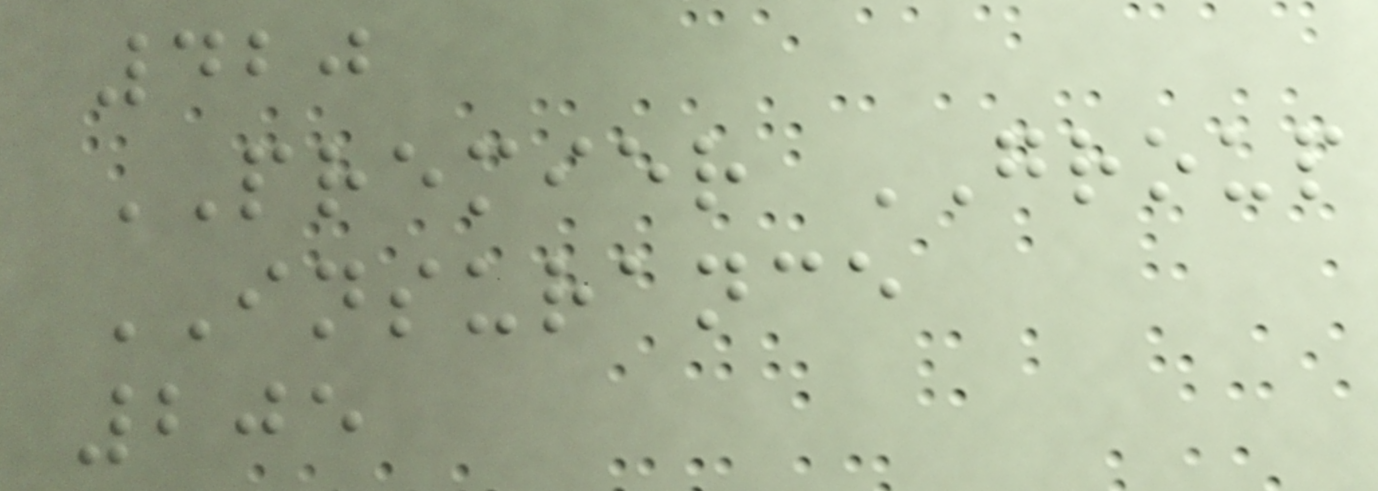420
PREMIER GROUP
INSURANCE
205
